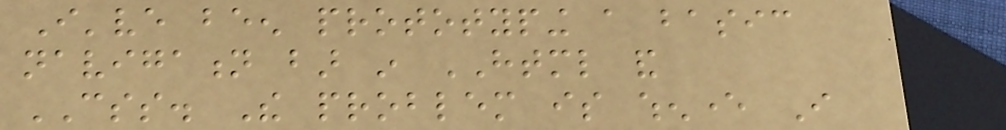I've been prototyping a basic
navigation bar in HTML and
CSS. The problem is whenever I
